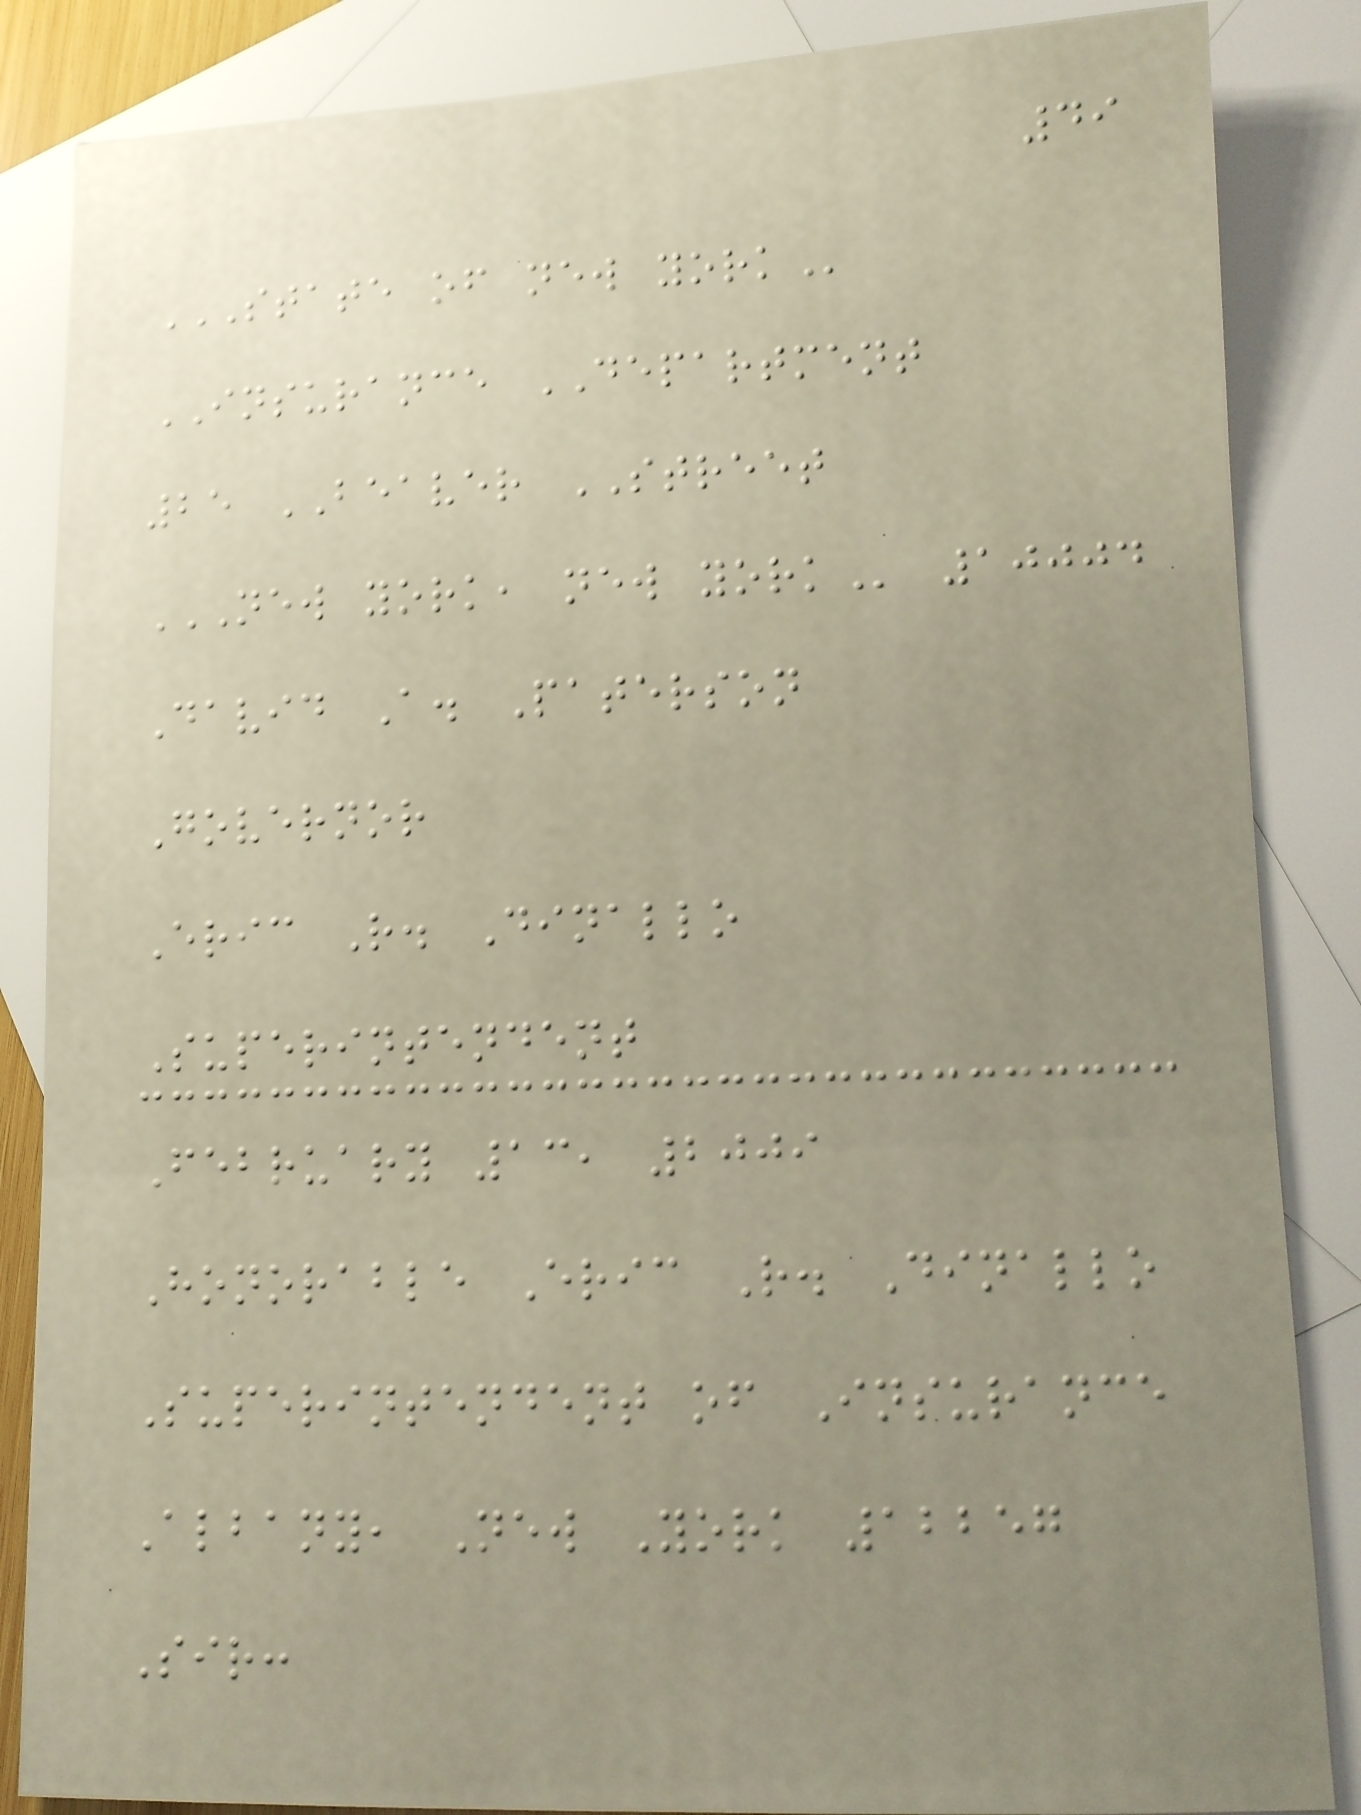49
STATE OF NEW YORK
INSURANCE DEPARTMENT
25 BEAVER STREET
NEW YORK, NEW YORK 10004
David A. Paterson
Governor
Eric R. Dinallo
Superintendent
February 13, 2009
Honorable Eric R. Dinallo
Superintendent of Insurance
Albany, New York 12257
Sir:
